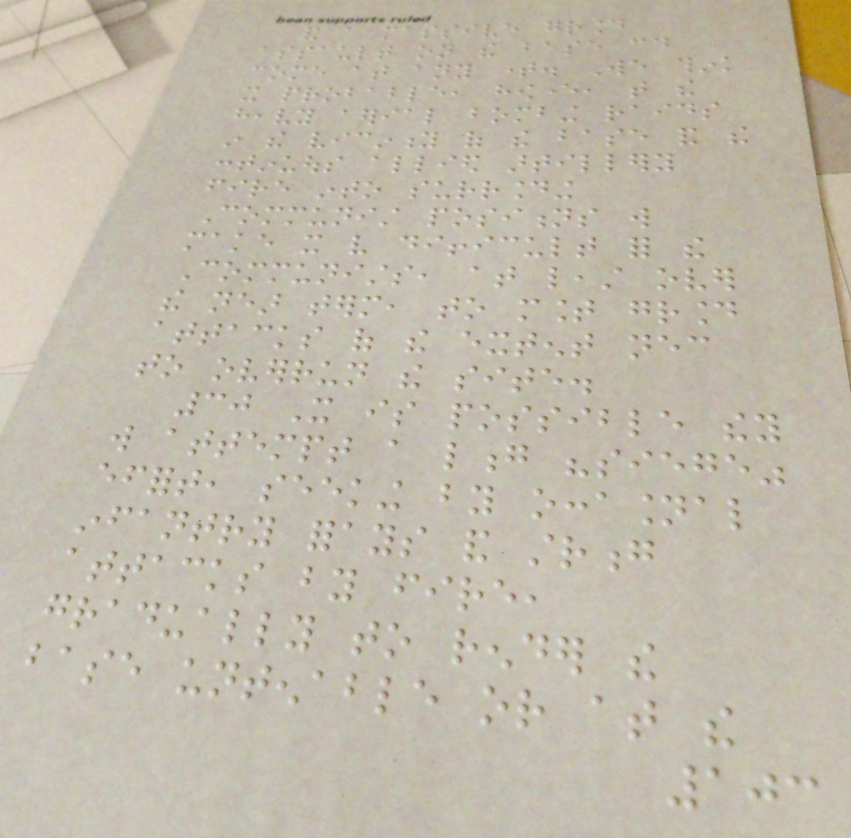and a massive ground
assault on the base could
come at any time. We think
it probable, however, that the
heavy aerial bombing raids
in the vicinity of the base and the
continuous allied artillery
fire into surrounding
Communist positions will
make it very difficult for the
Communists, at least over
the near term, to mount ground
attacks of the extent necessary
to overrun the site.
30 It is possible they
will attempt a long "siege"
effort, seeking by occasional
infantry forays and strong
attacks by fire,
gradually to render the
base untenable or at the
103
